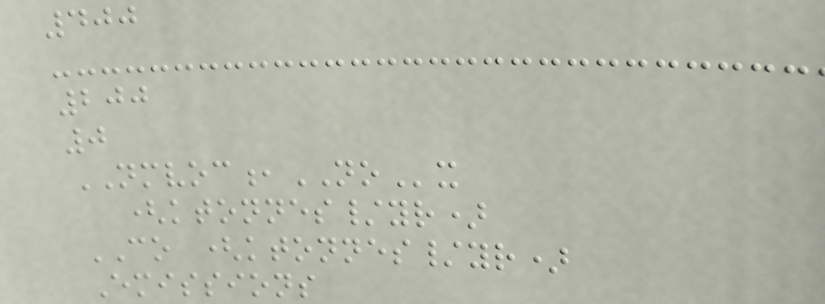400
200
0
NMVOC,NOx
(ktonnes/yr)
CO (ktonnes/yr)
Emissions
